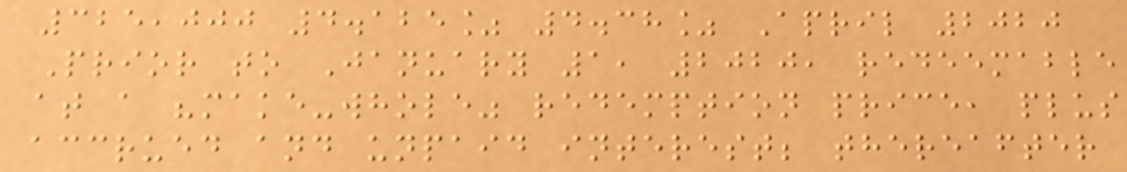325,000 4.125% 4.38% April 2020
Prior to January 1, 2020, redeemable
at a "make-whole" redemption price, plus
accrued and unpaid interest; thereafter
